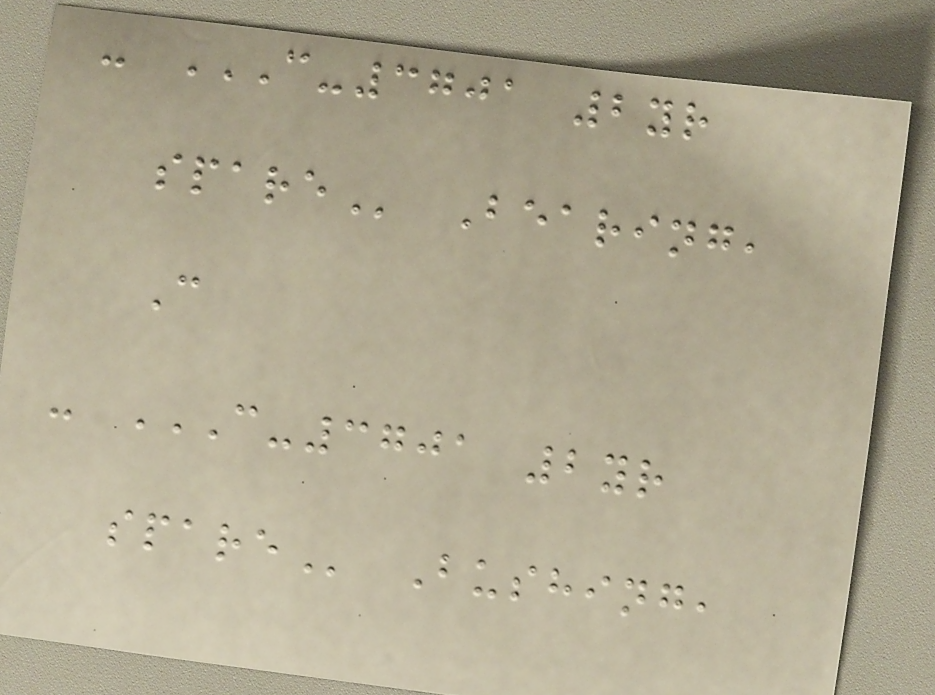- C-3701 2YR
SPARE Bearing,
C
- C-3701 2YR
SPARE Bushing,
